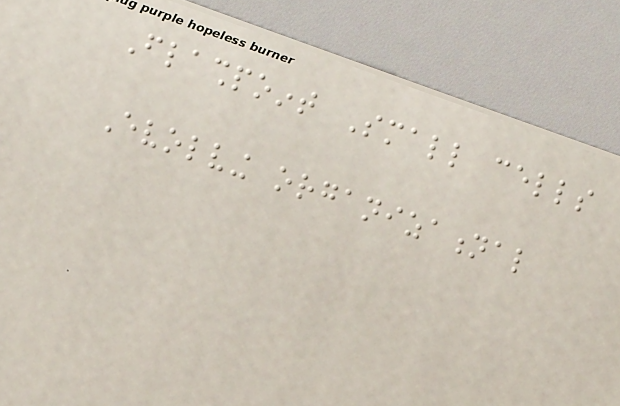Flashpoint Small cells
Evolving organizational
